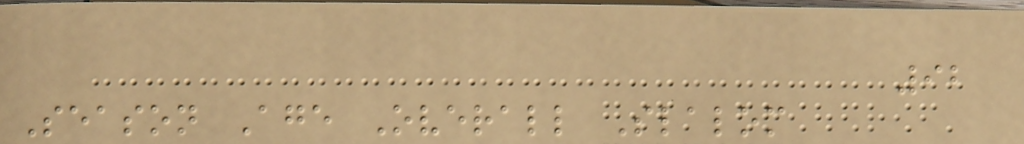92
Season Age Overall Slalom
